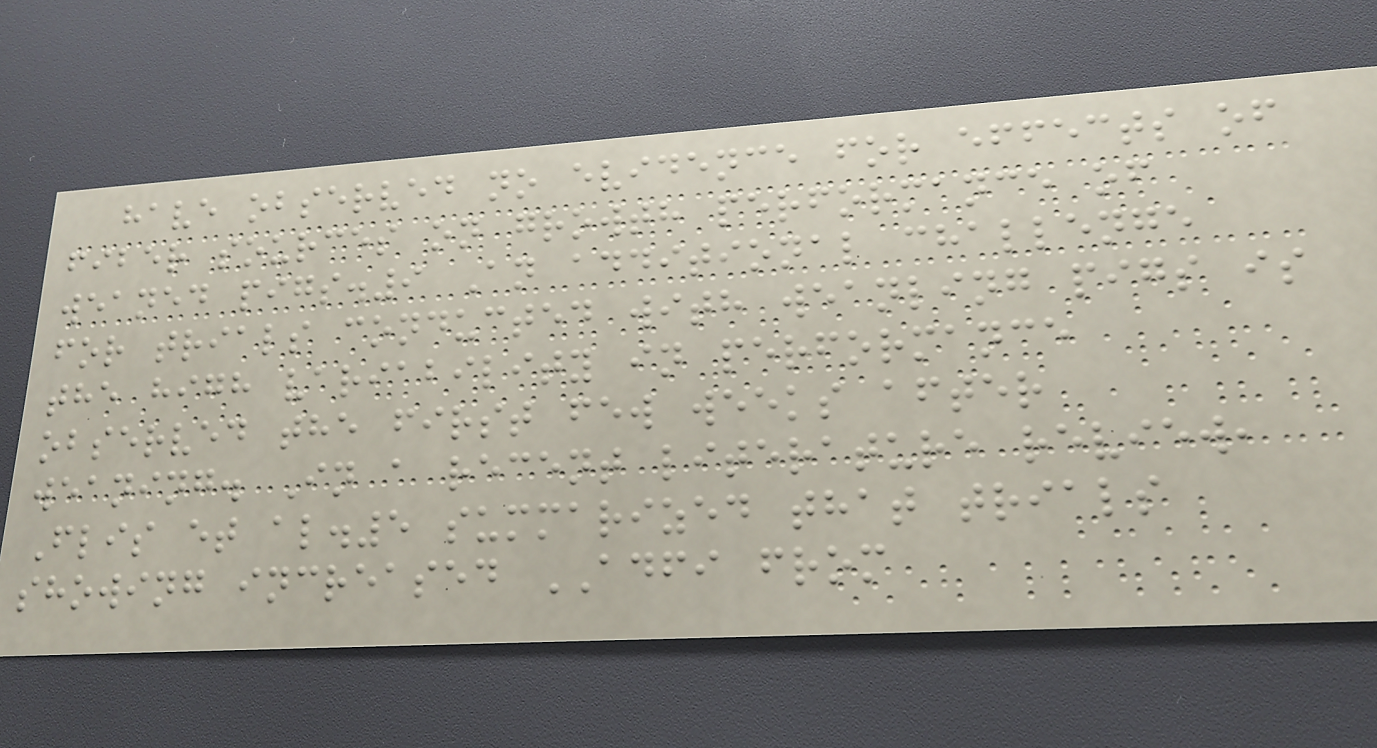have observed no evidence for effects of
fiber sources on growth performance of
weaned pigs.9 An additional challenge
for trials conducted with weanling pigs is
the high variability in performance
observed the first few weeks after
weaning. In a recent literature review,
Flis et al.5 summarized that trials
showing increased ADFI from
